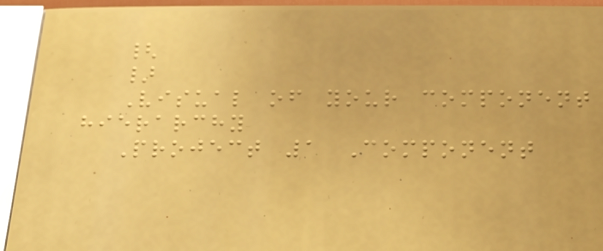{
}
Visual of your component
hierarchy
Project 1 Component
